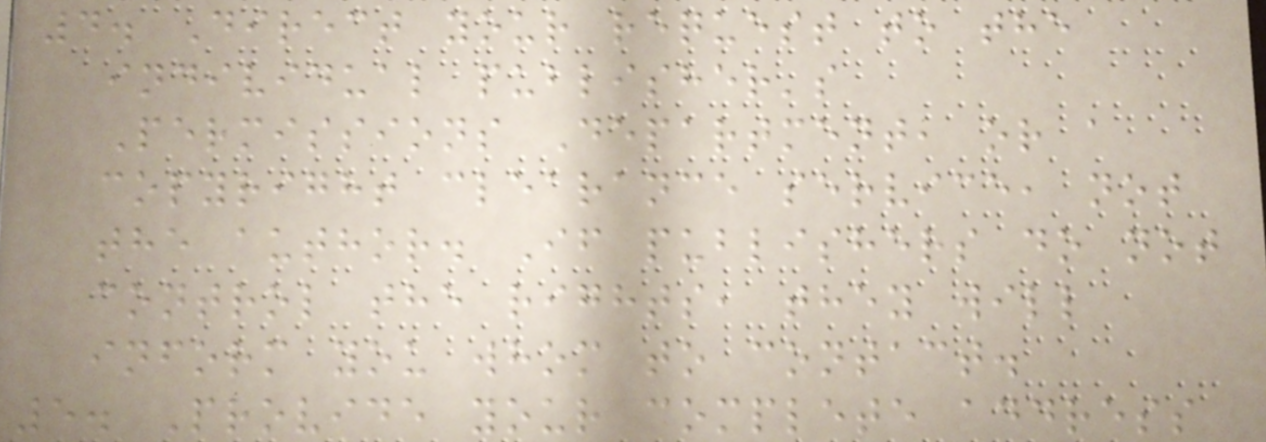4. Direct your request to the
individual publisher's
Permissions Department, or a
copyright clearance service, not
the author. If publishers do not
control the rights, they will
inform you whom to contact.
5. Provide your complete address
